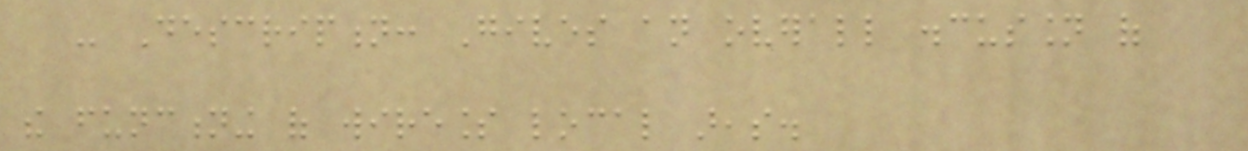- Description: Gives an overall discussion of
the functioning of wireless local areas.
